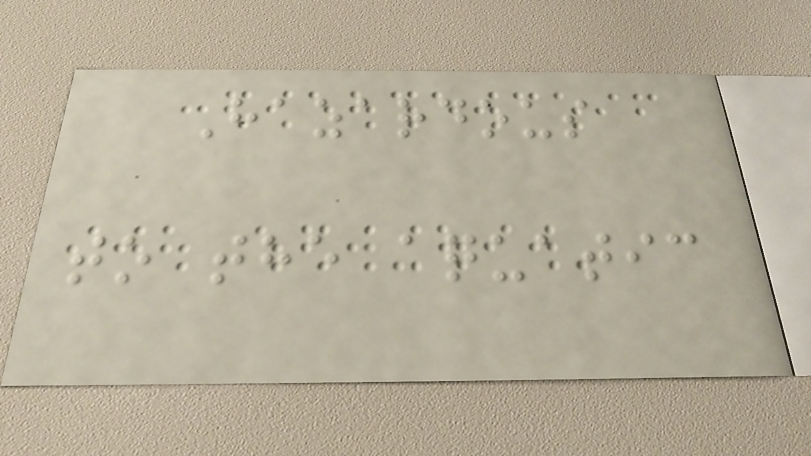Hazardous
to the aquatic
